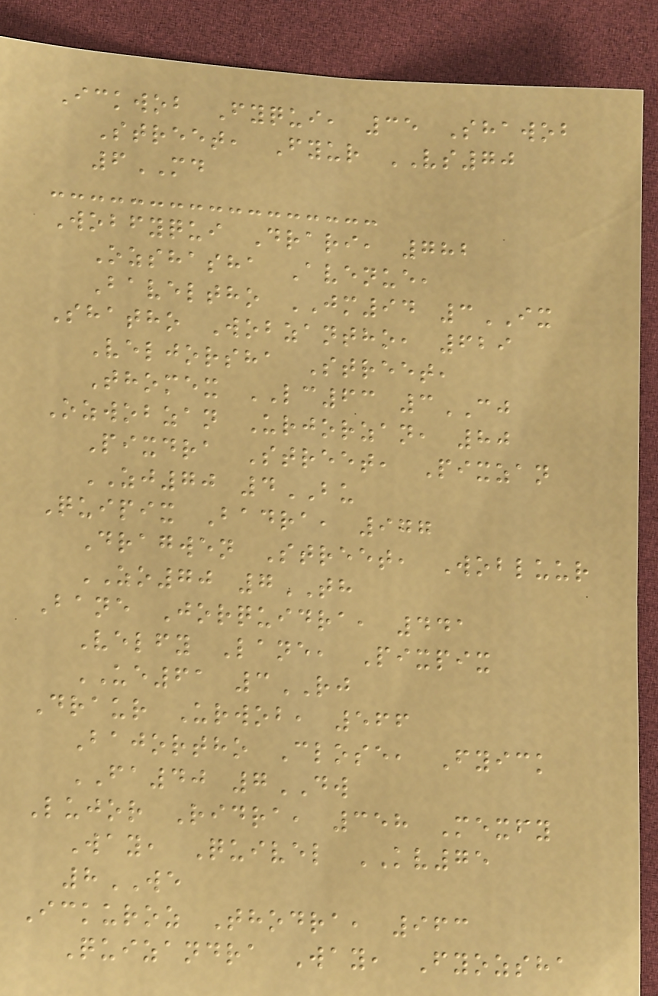Ickwob Fyqui, 35 Shawob
Street, Fyur VS70
6MD
Wobfyqui Drari, 782
Ozshasha Avenue,
Baveltho JM94 3IX
Shatho Wobzantho, 629
Veljorsha Street,
Thomex LC63 3CJ
Ozwobzan Urjorzan, 80
Pixdra Street, Pixzan
ZJ70 4BU
Quipix Badra, 977
Dragwen Street, Wobluur
ZO70 7TH
Bane Jorquidra, 441
Velfy Lane, Pixpix
UE61 3RJ
Draur Urwob, 566
Bajortho Close, Fyick
FA40 7DW
Lujor Ridra, 358 Mexfy
Way, Quivel KV75
8WE
Ickuroz Thodra, 963
Quizandra Way, Fyozsha
